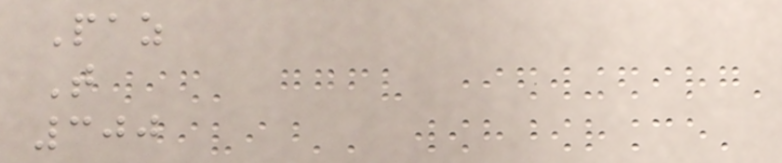Paz
T
300
